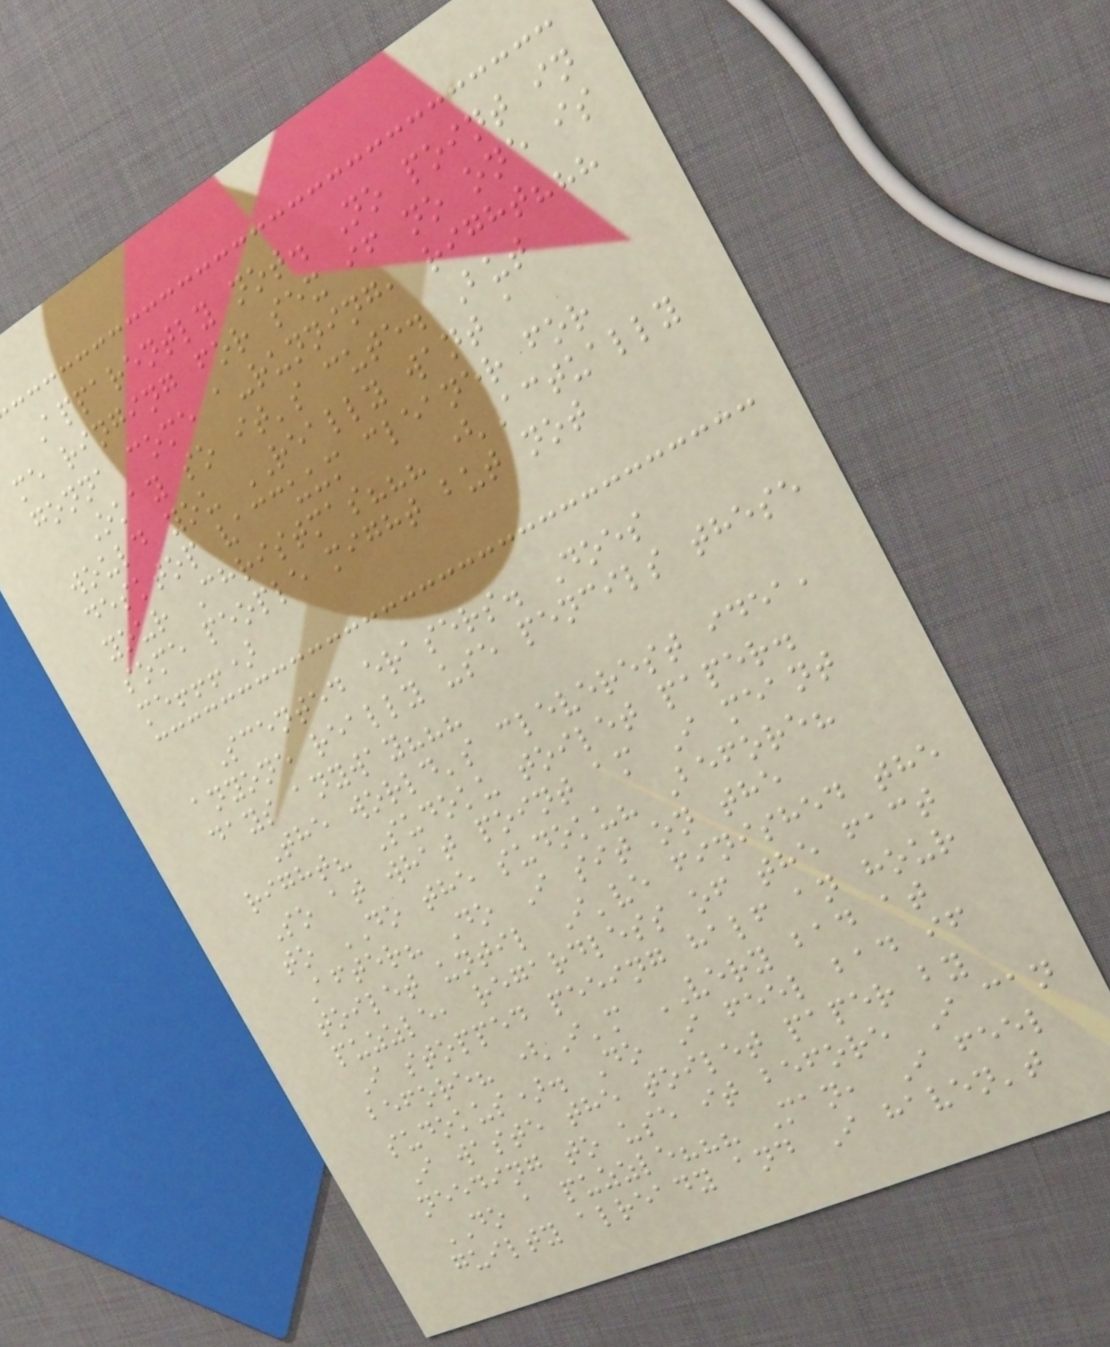Apparently not. No point in
me ringing for sex if no one is
gonna come a-running, right???
Okay so it's cute. But
would you REALLY want a
desktop vaccuum cleaner for
your Christmas??? (Actually
some people might but not
me!!!)
Scented erasers. Does
anyone really use pencils these
days anyway???
The world's cleverest idea,
right? Sudoku toilet paper.
So at what point am I meant
to DO the sudoku? Before?
After? Do I sit on the
toilet until I've finished the
puzzle, regardless of the fact
I stopped peeing half an hour
before? (I'm VERY bad at
sudokus). Do I feel bad if
I waste the toilet paper by
needing to use it before I can
DO a puzzle??? Man, I feel
guilty already and I haven't
